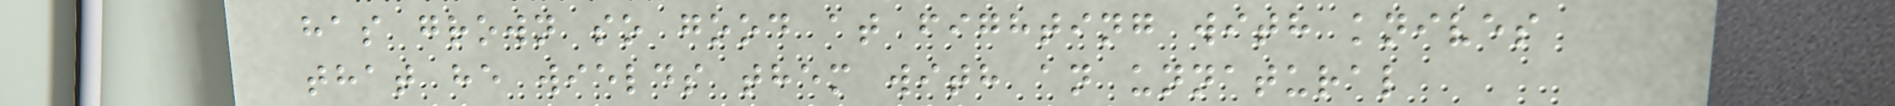has grown so good at fighting with knives
that he wields them with an unnatural
